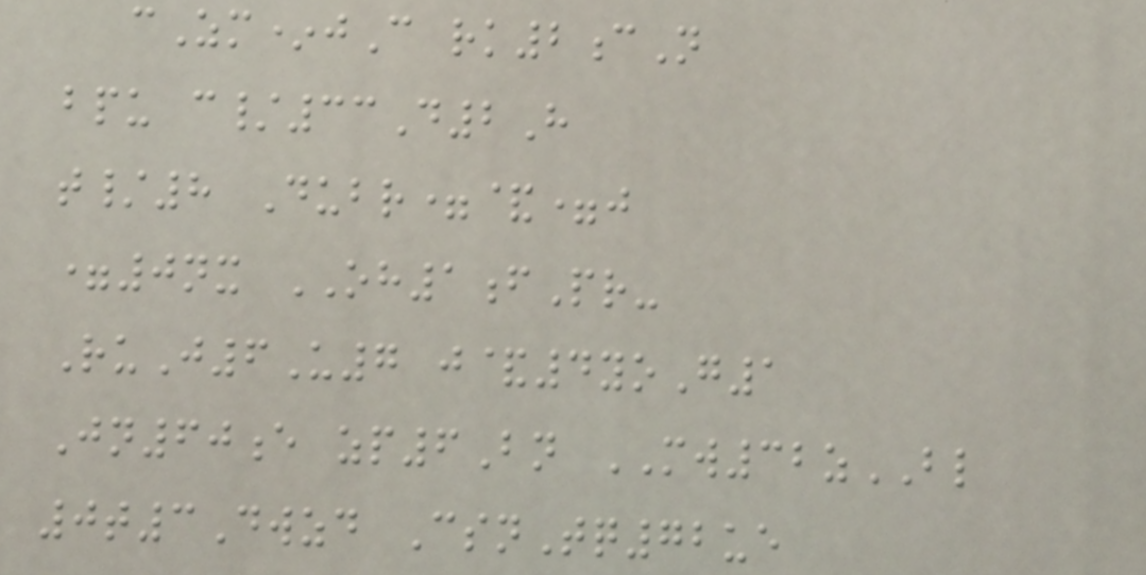cZm*jC rk2cN
bpu c/33D2H
t/8 Dubr=&=j
=0nx OH1fPr-
RuJ6U7 j&4yoG1
Jn60e zp6Bn MW32zBL
0t3Dwzd CsnTq72ue
